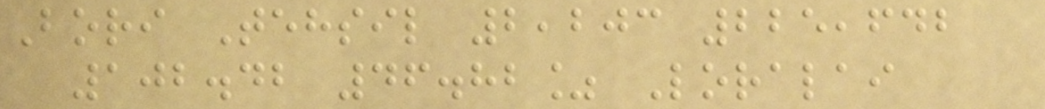Bori Tehsil 2,203 225,642
102.42 46.82% Loralai
